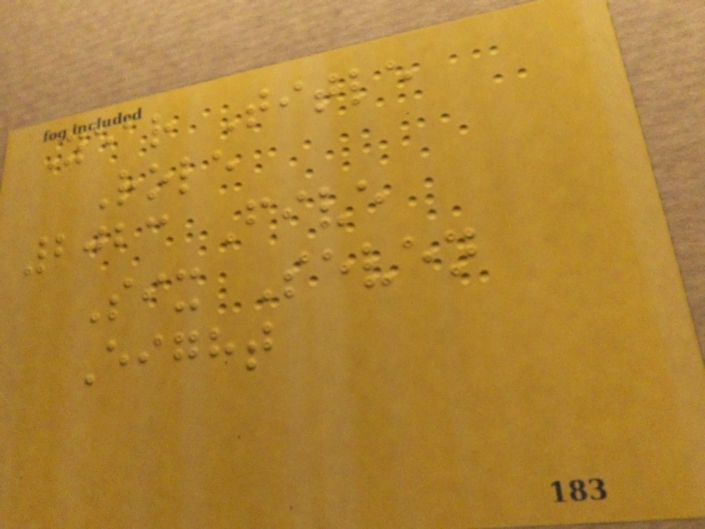Year Title
Role
2023 Five
Six Seven
Eight
